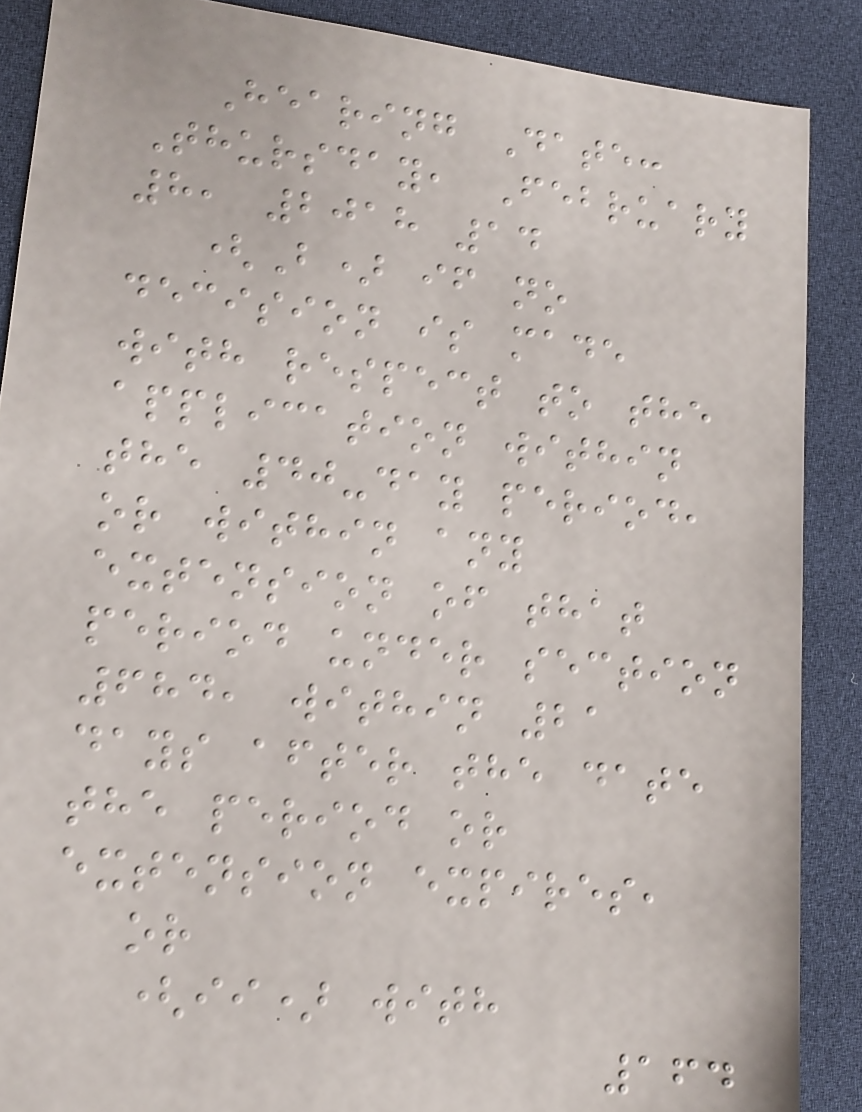Hearing Date:
Thursday, February
8, 2018 14
(B) if no
decision is made
with respect to the
application within
the 40-day period,
or within any
extension of that
period under section
684, within 21
days after the date
the period or
extension expires,
or
(ii) with
164
